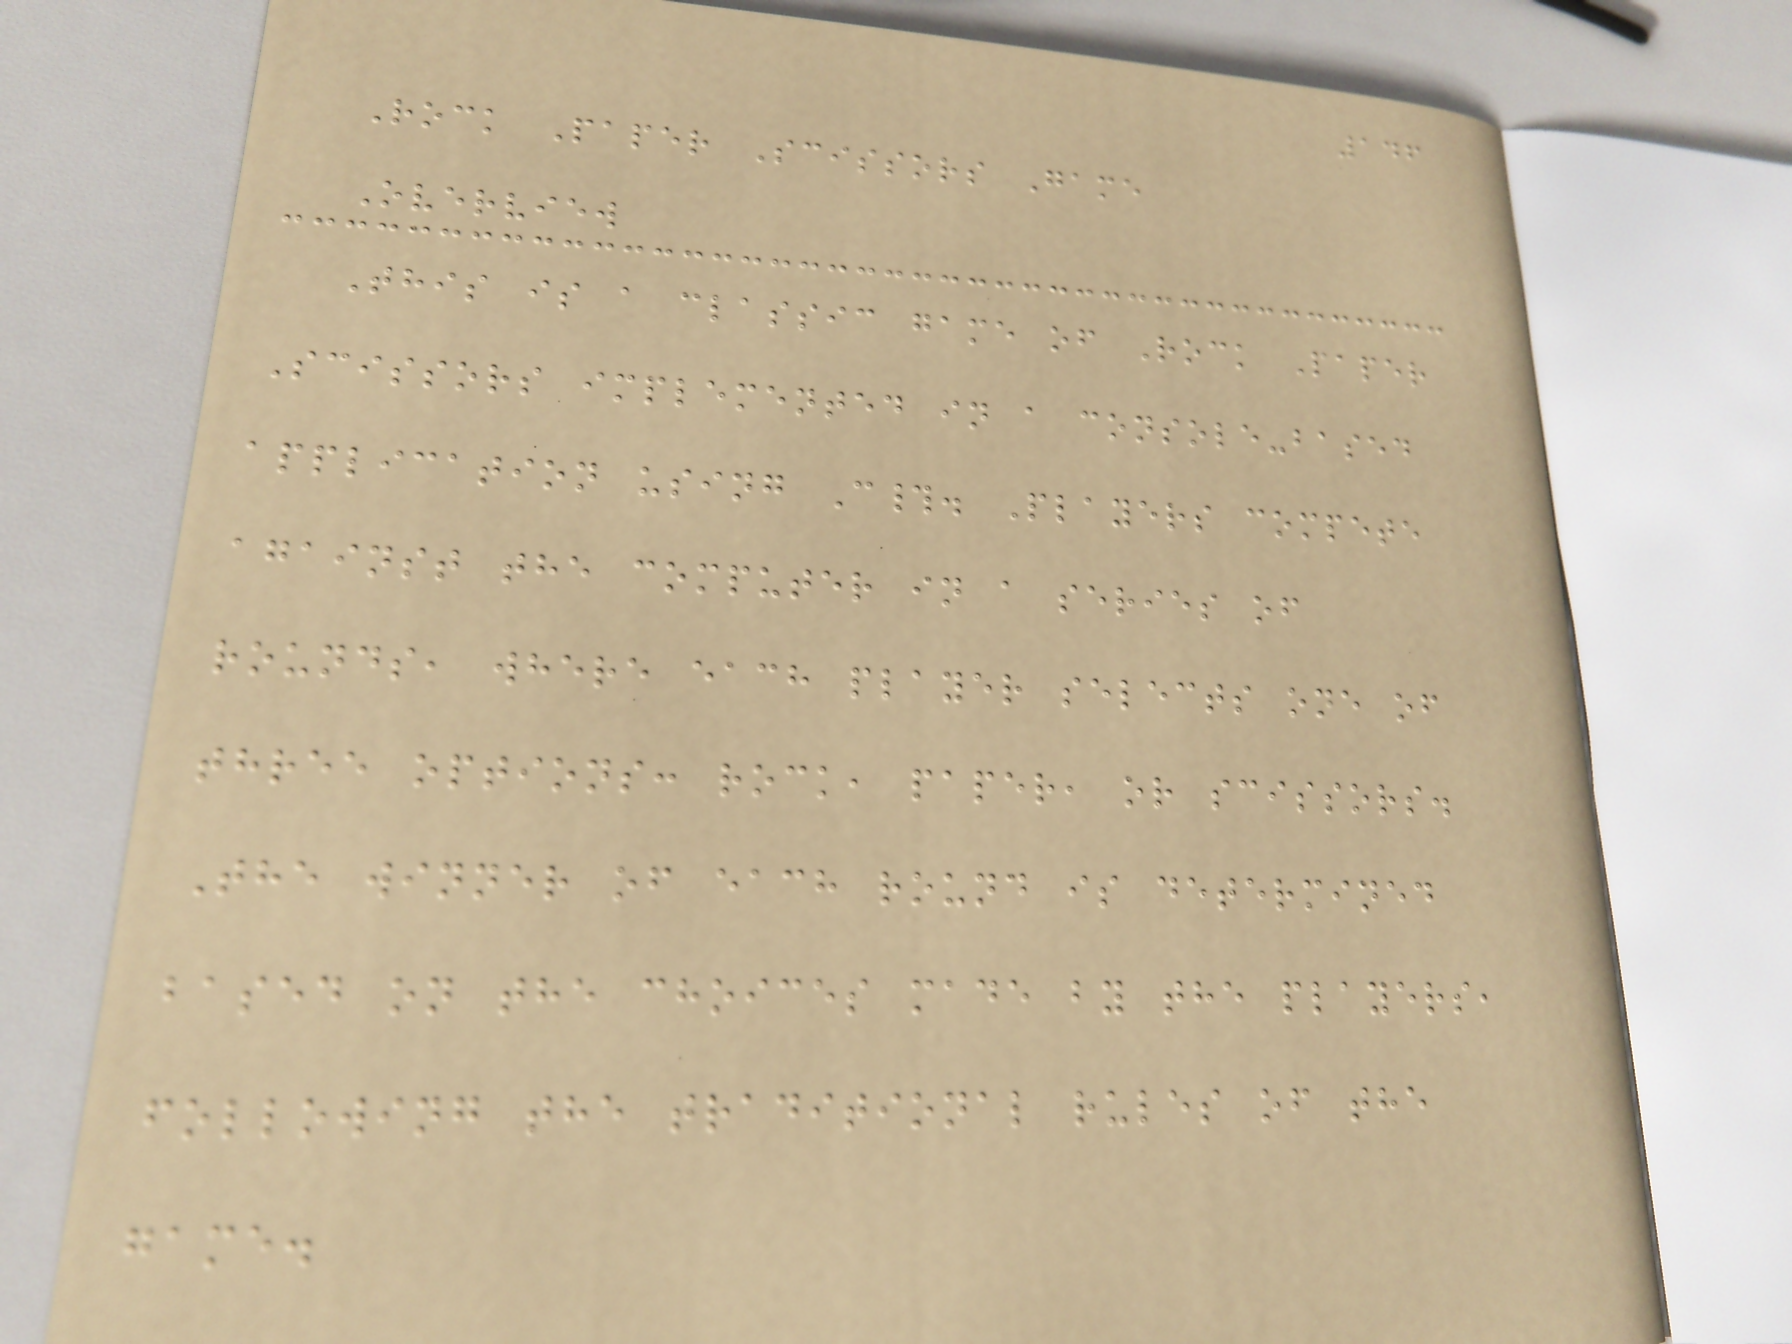146
Rock Paper Scissors Game
Overview
This is a classic game of Rock Paper
Scissors implemented in a console-based
application using C#. Players compete
against the computer in a series of
rounds, where each player selects one of
three options: rock, paper, or scissors.
The winner of each round is determined
based on the choices made by the players,
following the traditional rules of the
game.
